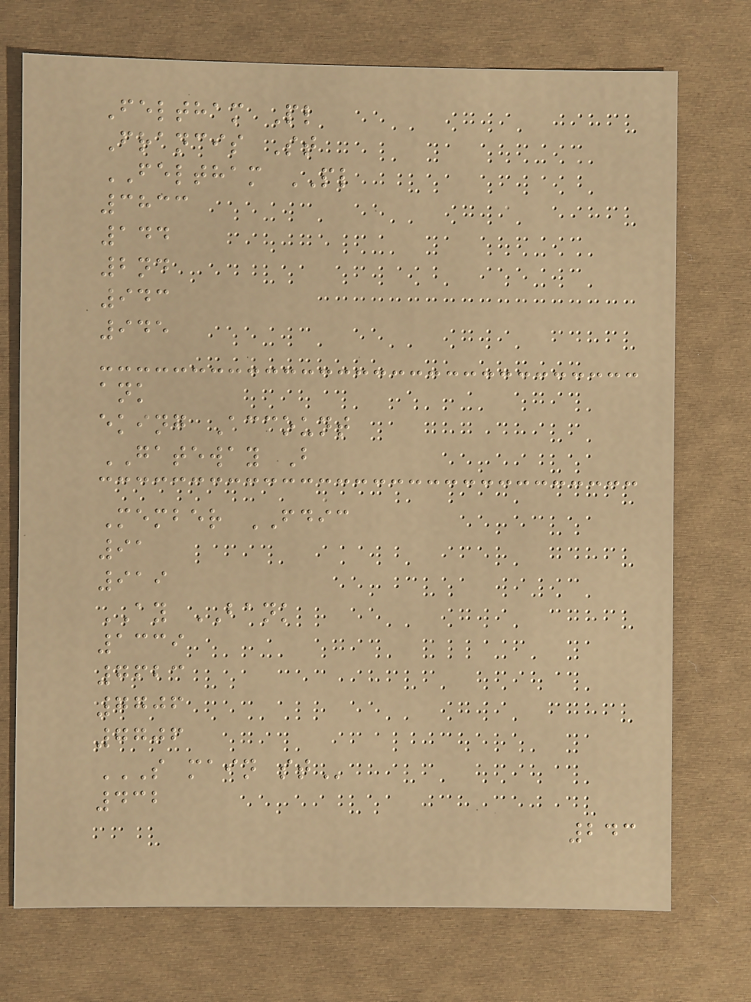Feltham Pl
Francis St
FELTHAM PL
3833
144
2nd
943
945
ank
eking Account
GATEWAY B
Member FDIC
91
919
AY BANK
1339
7623
7706
7706
S MAIN ST
432
243
